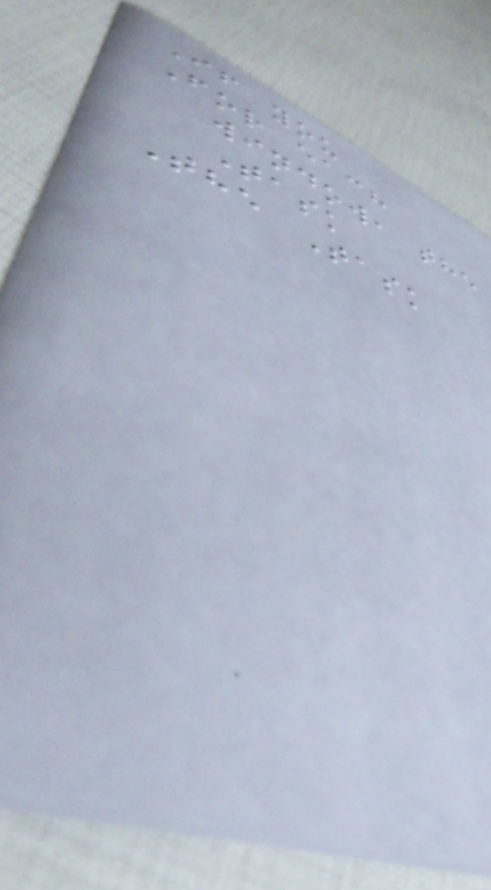If you
For each
window, the
Task
The Task
